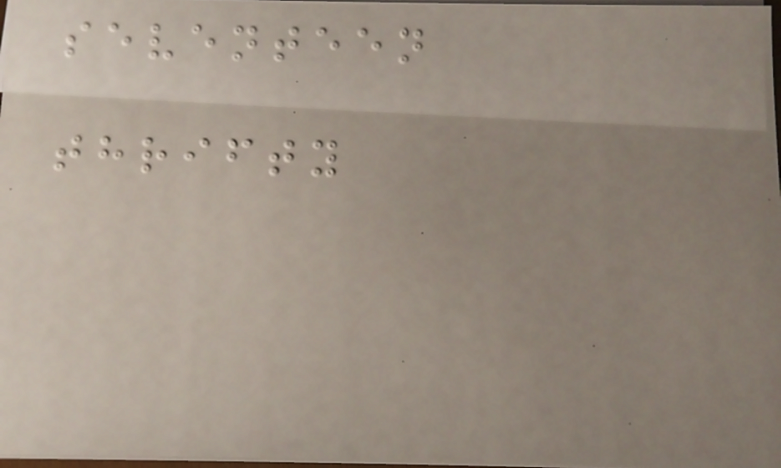seventeen
thrifty
